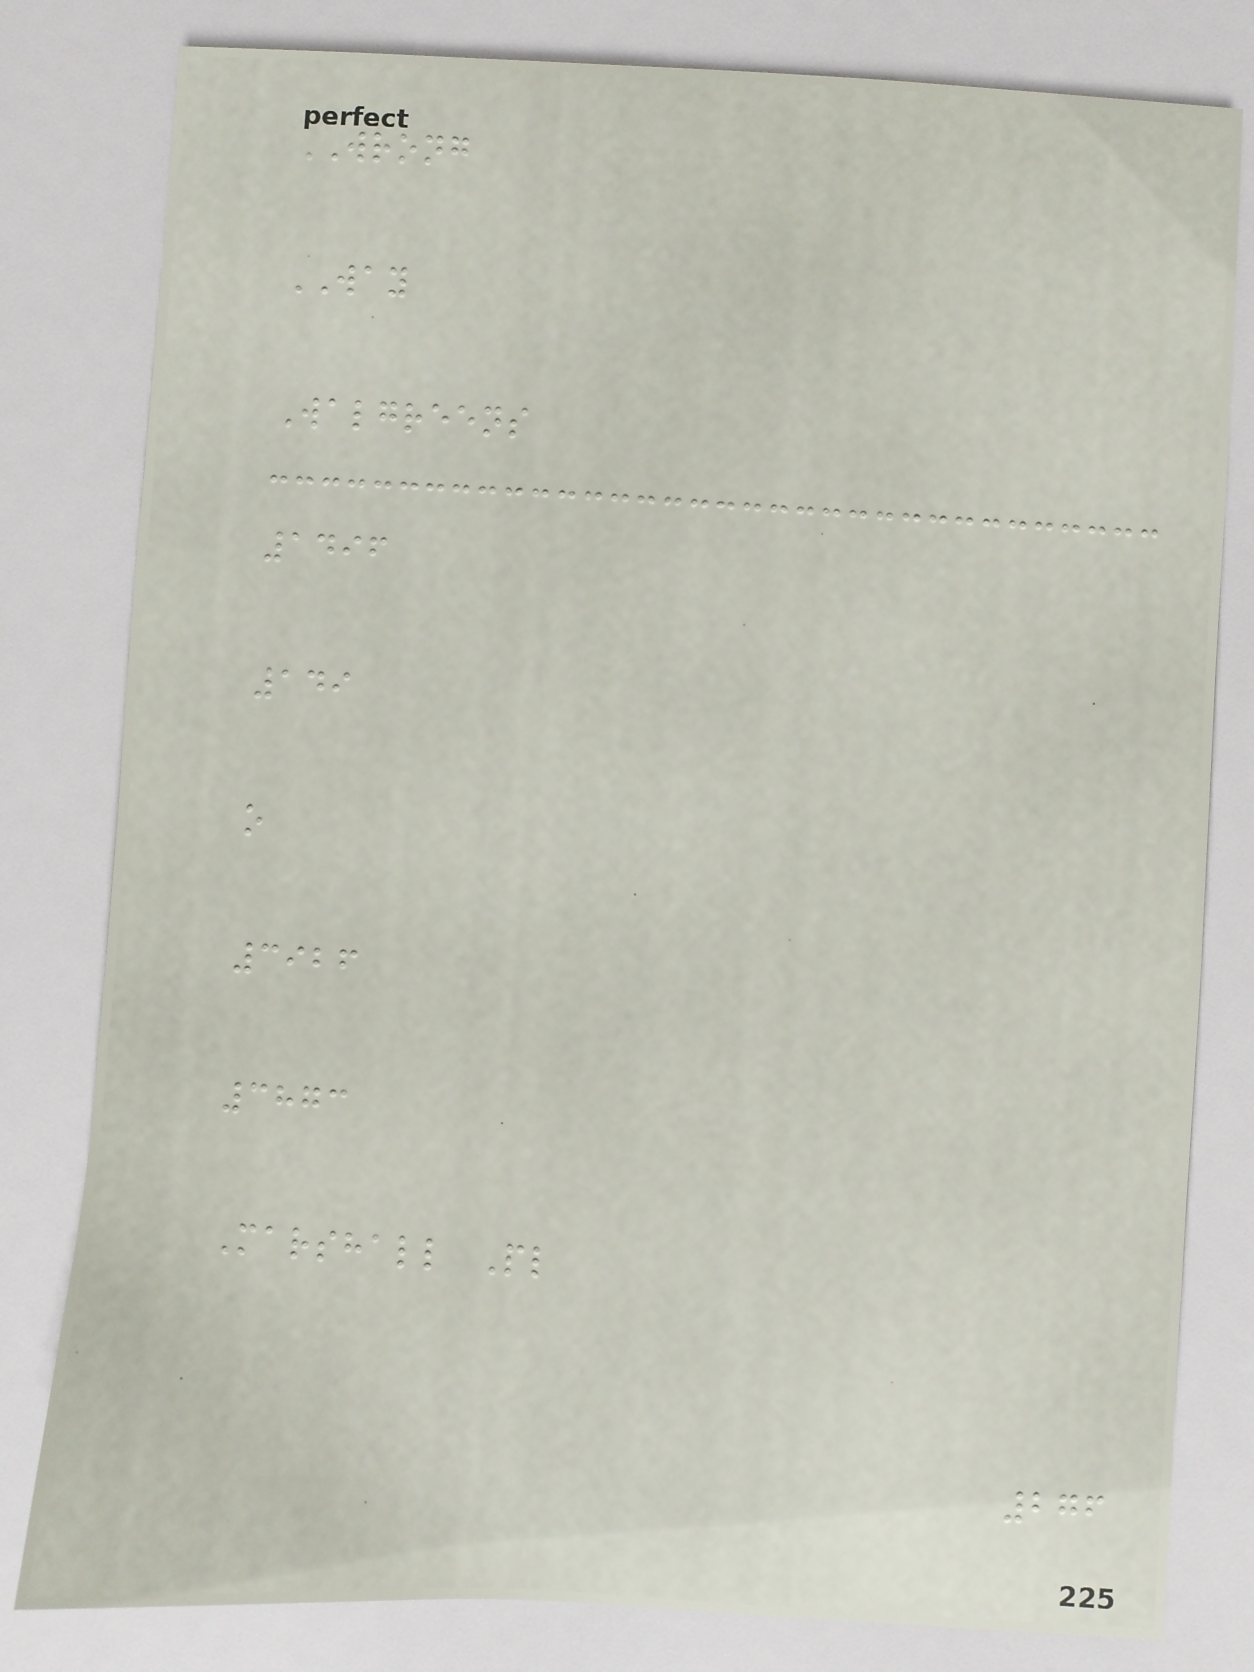WRONG
WAY
Walgreens
1496
149
o
3926
3873
Marshall Pl
276
